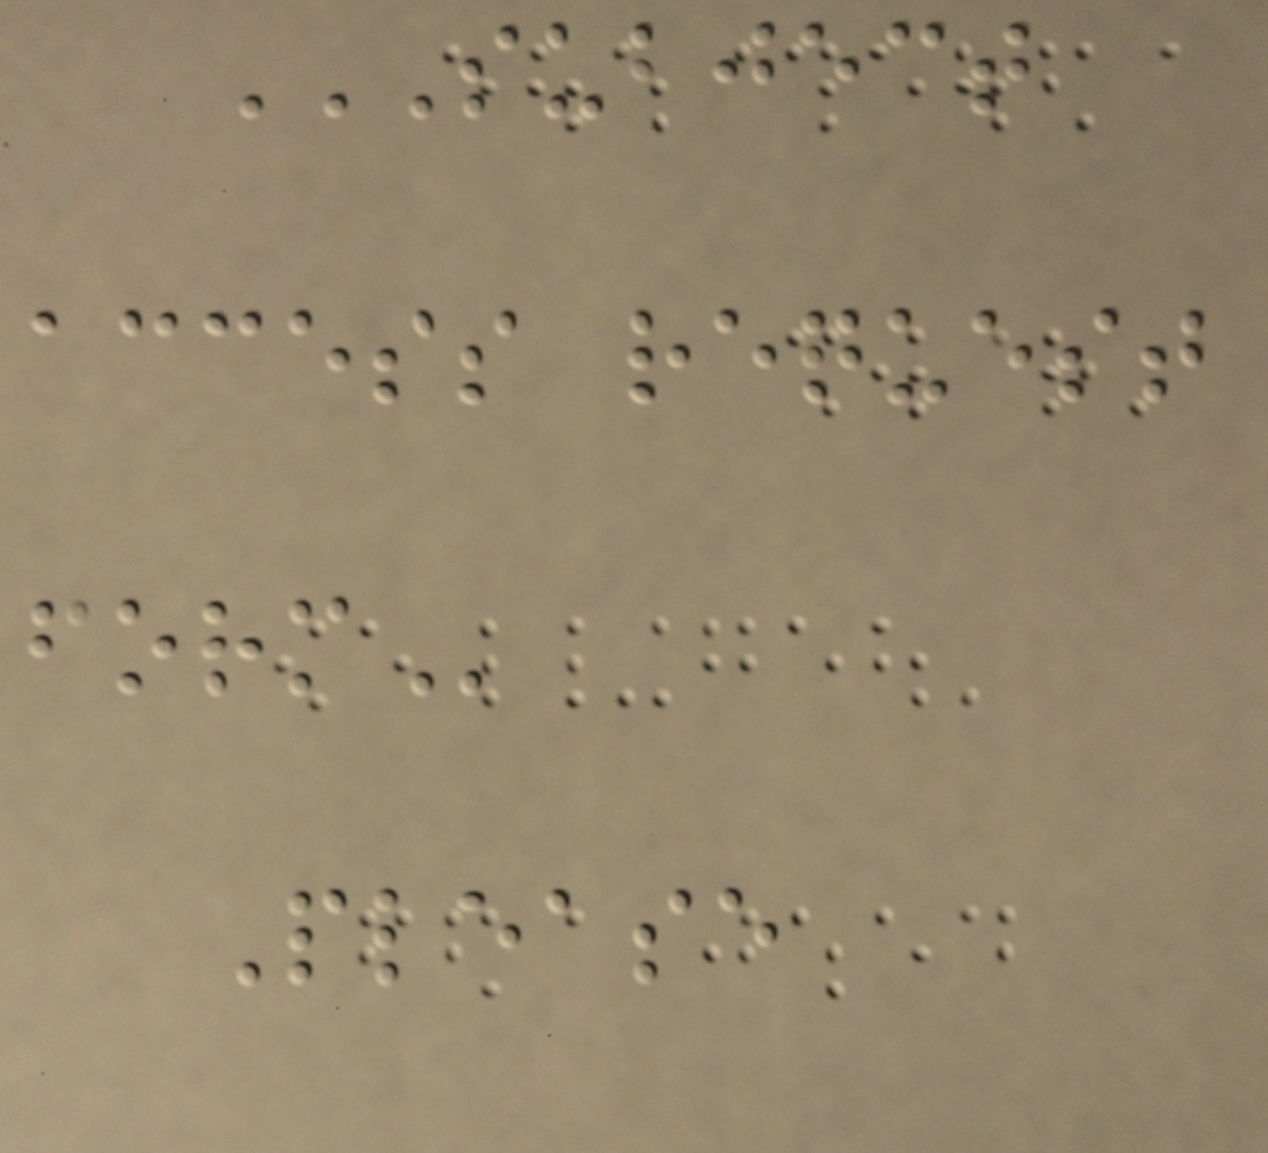SUBJECT
ACCESS REQUEST
FORM
Please
